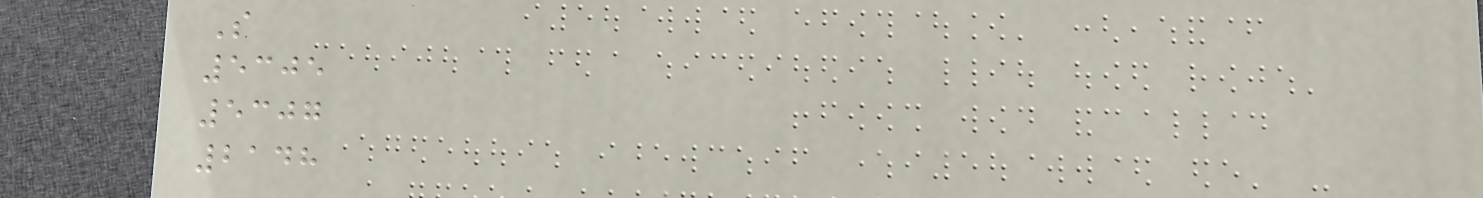S
5305
5307
2148
